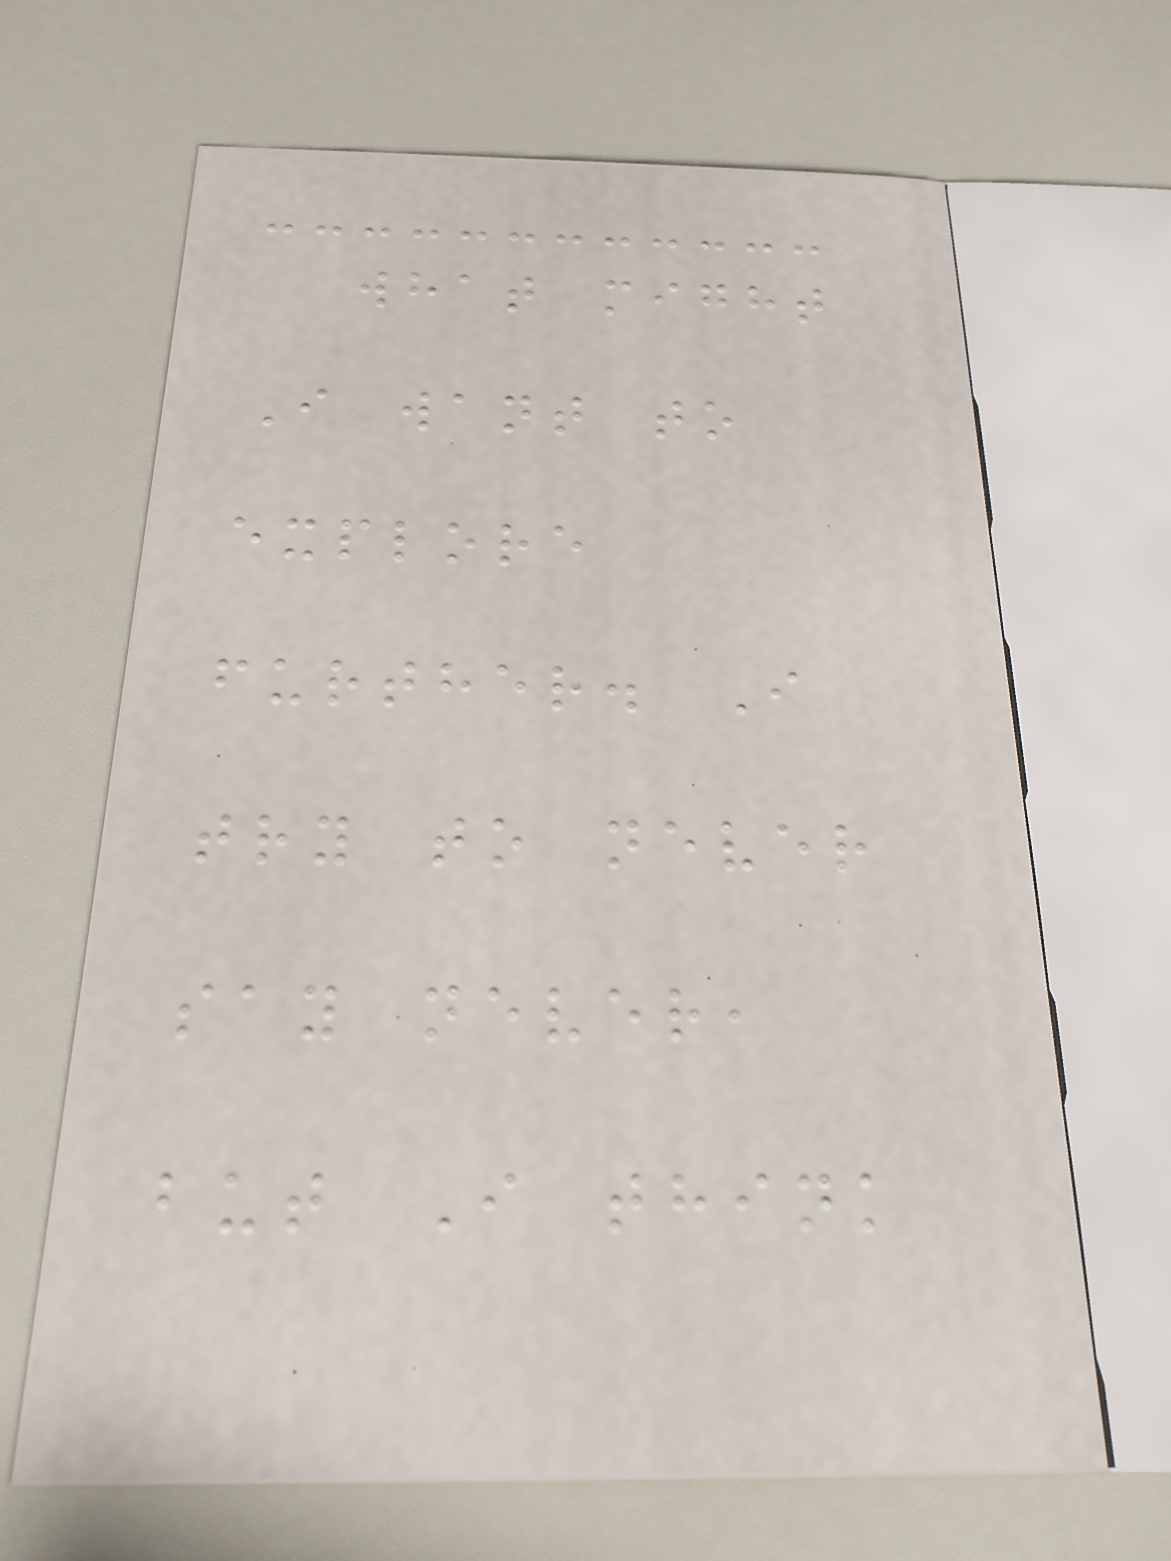what might
I want to
explore
further. I
try to never
say never,
but I think
